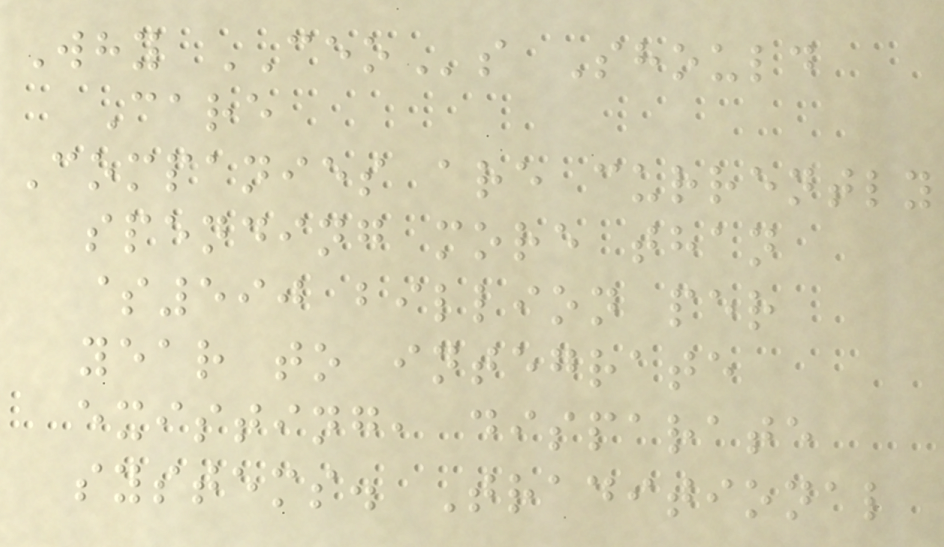Why CEOs Should
Care
Companies are currently
spending more than
$590 billion per
year to integrate
existing, disparate
systems. Traditional
